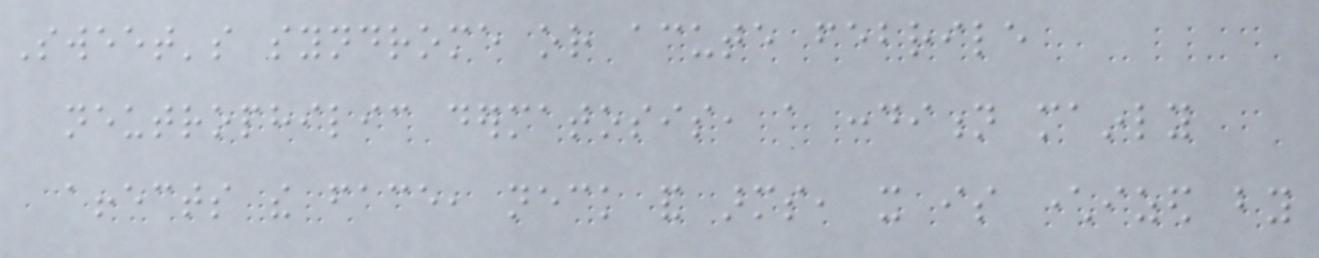Sweet's syndrome or acute febrile
neutrophilic dermatosis, a condition mainly
affects the face, neck and arms, it is characterized by
